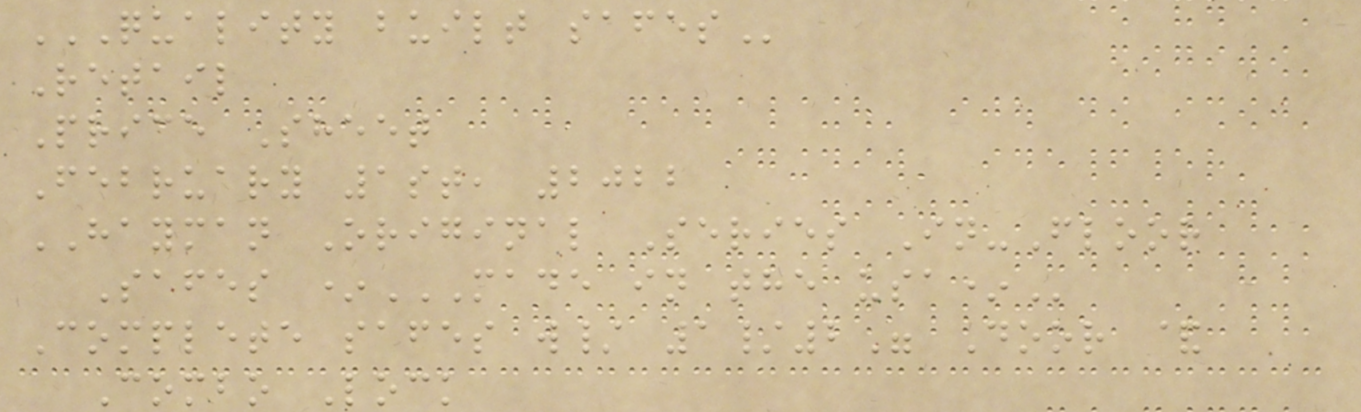QUALITY BUILT SAFES
Retail
Price Sheet
February 1st, 2022
HAYMAN Original Series In-Floor
Safes *MADE IN THE USA*
Complete safes w/ 1/2" Door &
Combo Lock
